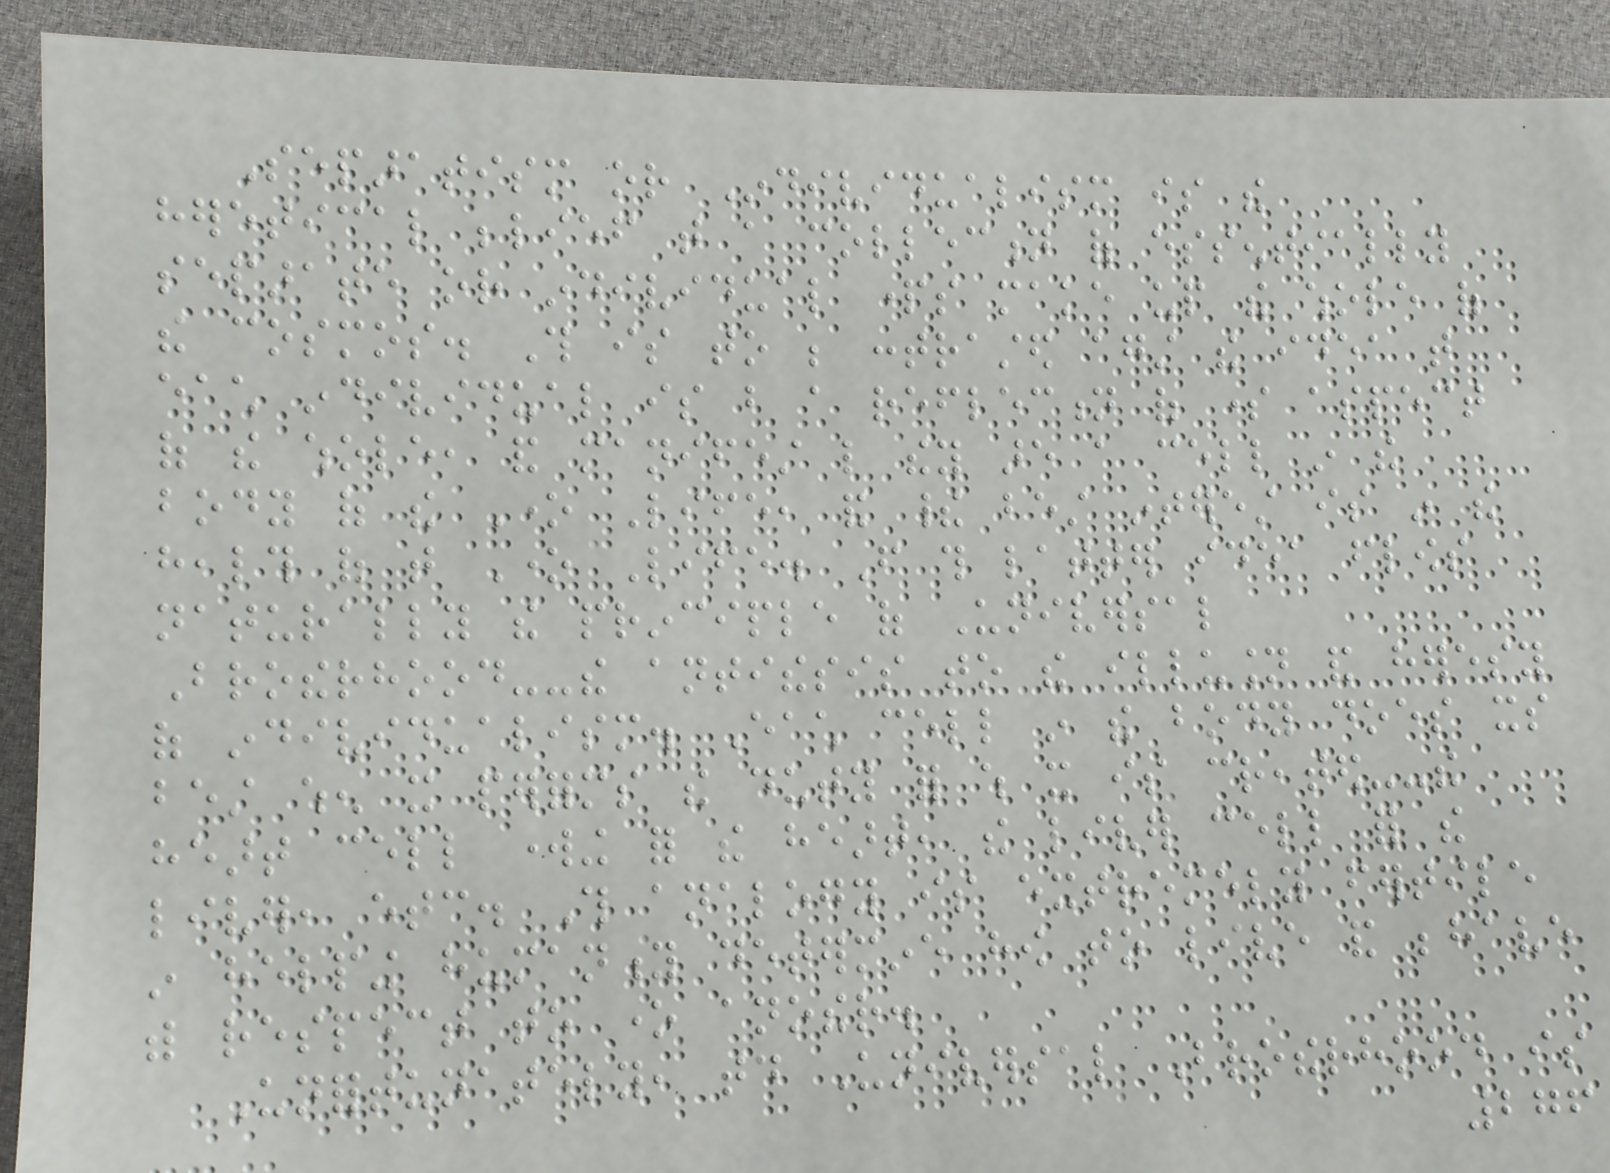Separatism or Individualism is the
heretical belief that a collection of essentially
separate or individual parts make up the whole of
the cosmos. This is to be contrasted against the idea that
each individual is but a reflection of some aspect
of the whole, and manifest like they are a cell in the
body of the One Life, and their best interest is in the
health of that One Life. From this latter idea flows
naturally the principle of Universal
Brotherhood--the antithesis to the illusion and heresy
of individualism. Each cell in the body does its
best when it performs the duty for which it is created--the
heart cell working for the heart, the liver cell for the
liver, etc. This analogy is extremely fertile
in helping humanity determine how to live and behave
with respect to one another.
Unfortunately, today Universal Brotherhood is
276
